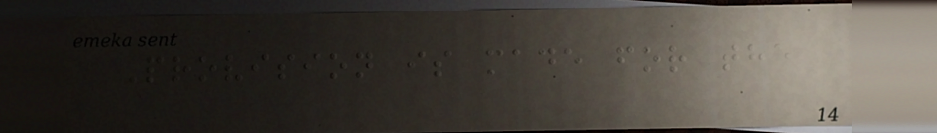Provision is made for the
